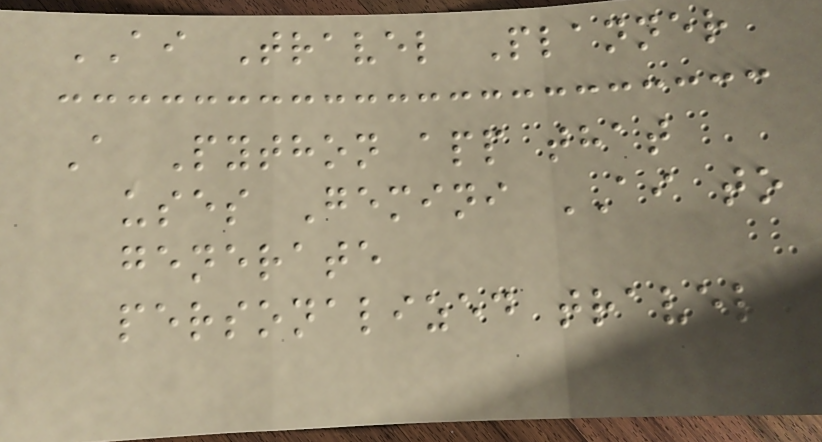AI Travel Planner
A Python app that
uses Gemini AI to
generate
personalized travel
